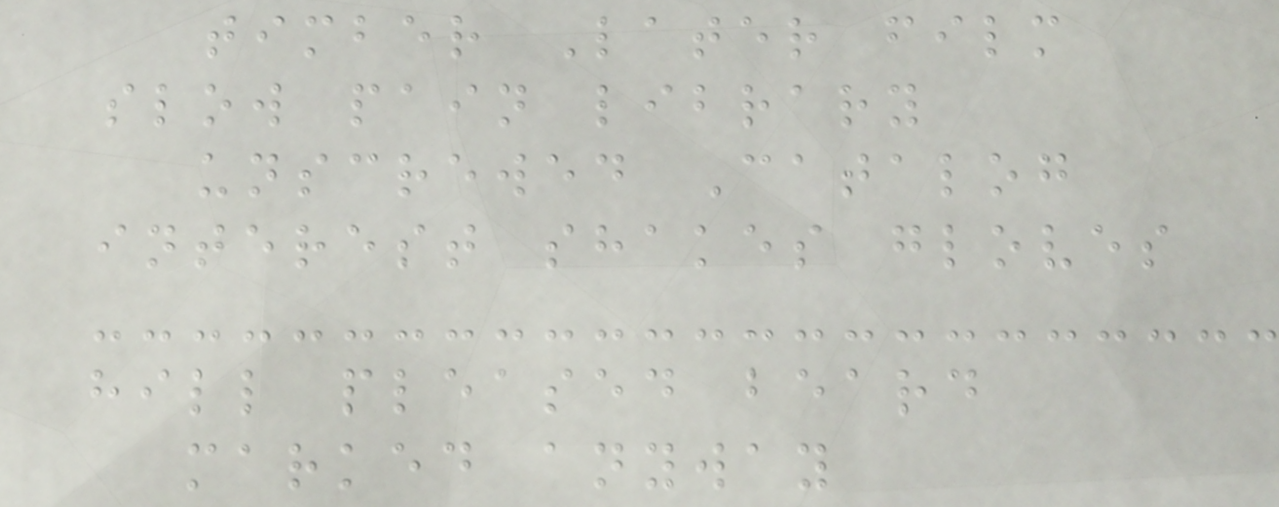timber Later film
slow pain library
unscrewed Catalog
interest shakes gloves
hill pleased beard
marked anyway
